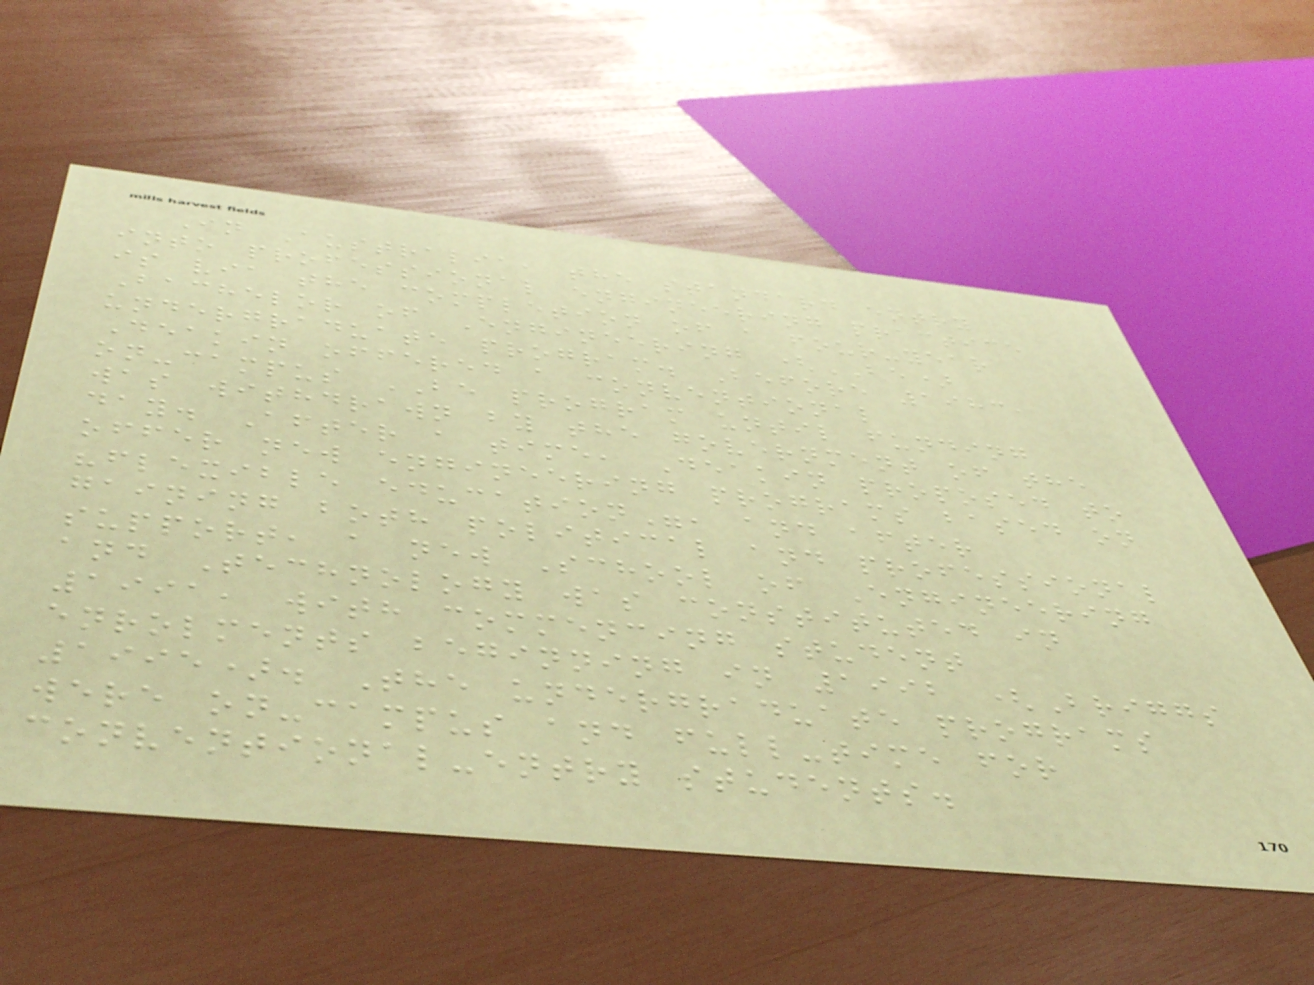In Australia, the standard entry
into professional engineering practice
is via the completion of a four-year
Bachelor of Engineering (BE)
undergraduate program. Before 1983,
Deakin offered a conventional
on-campus BE program until funding
was withdrawn by the government of the
day. After a time, Deakin proposed to
offer new engineering programs based on
"flexible education", and after
gaining both political and professional
support, a new School of Engineering
and Technology was constituted in
1991, with commencing student
enrolments beginning in 1992 (Briggs
1995). The undergraduate programs
were on-campus and full-time for
conventional-entry students.
